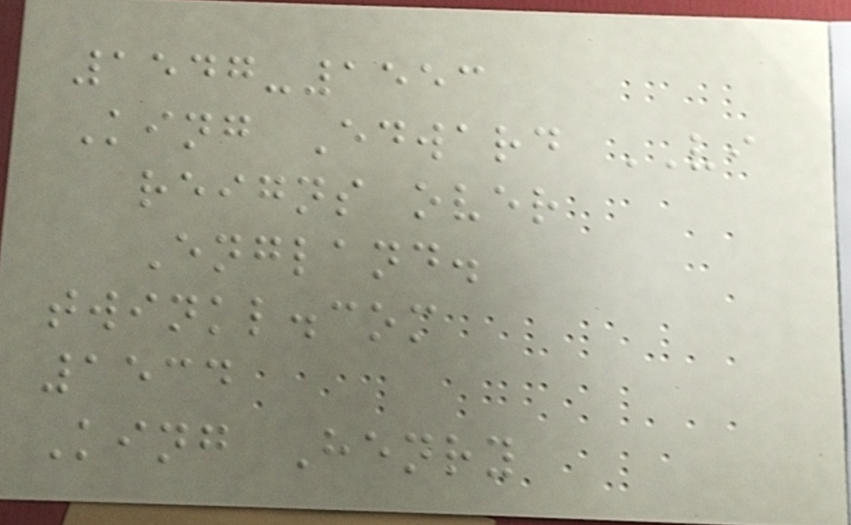1547-1553
King Edward VI
reigns over
England.
twinkl.com
1534
King Henry
